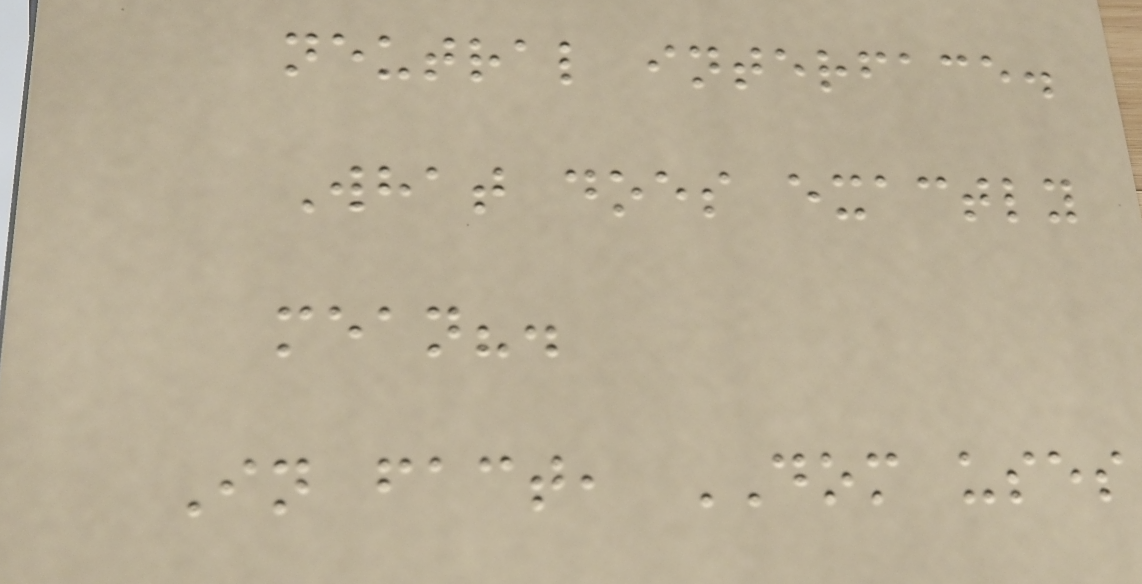neutral interface.
What does exactly
mean?.
In fact, DOM uses
